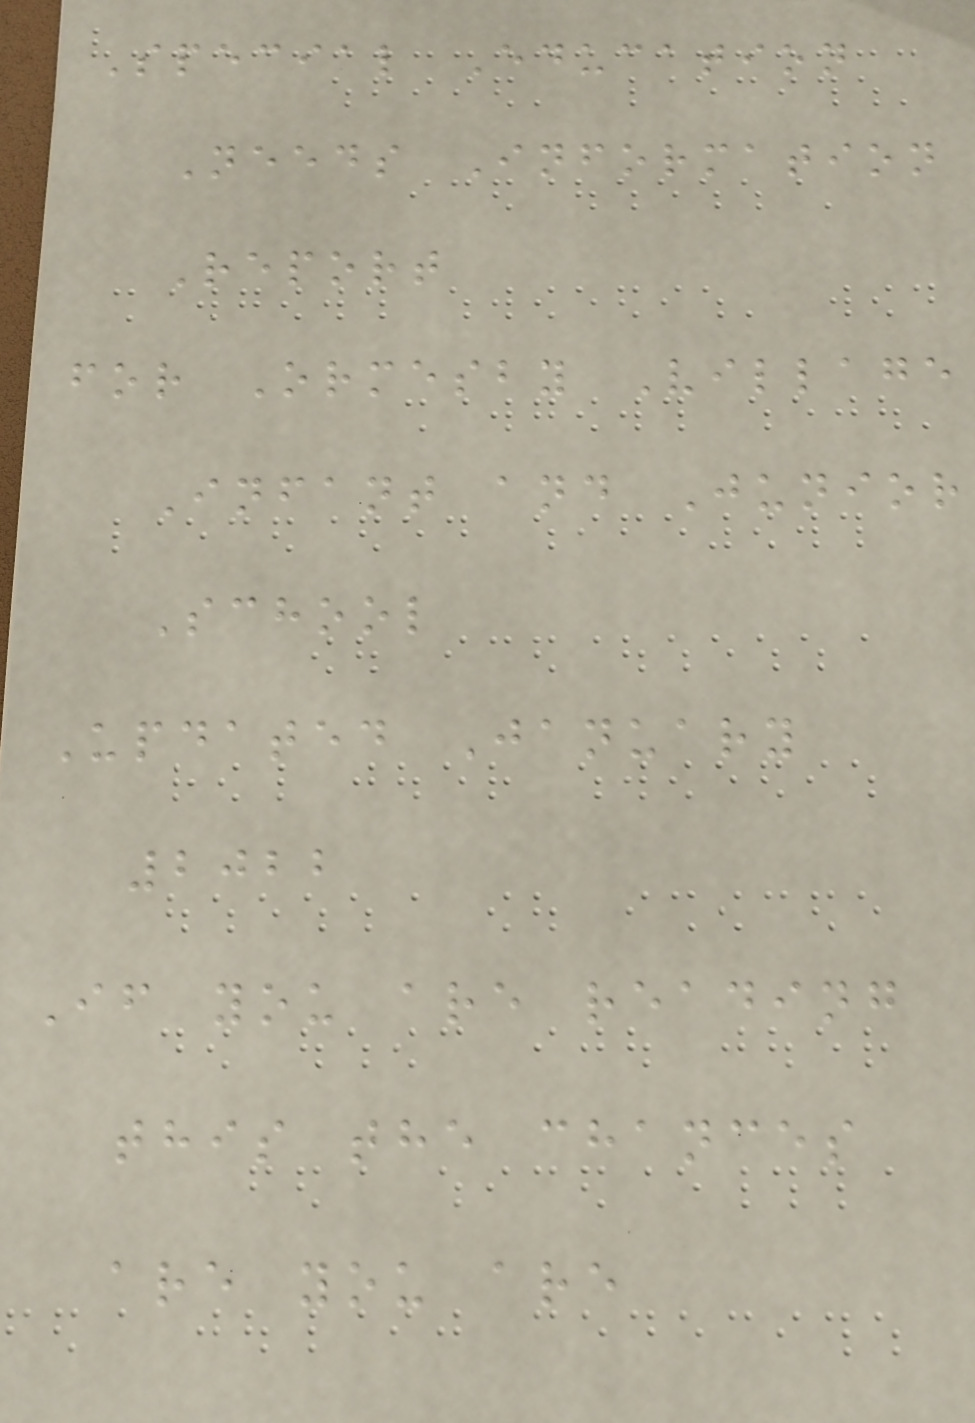Special Education
Needs Information
Report
for Ormesby Village
Infant and Junior
School
Updated January
2022
If you are reading
this the chances
are you are
